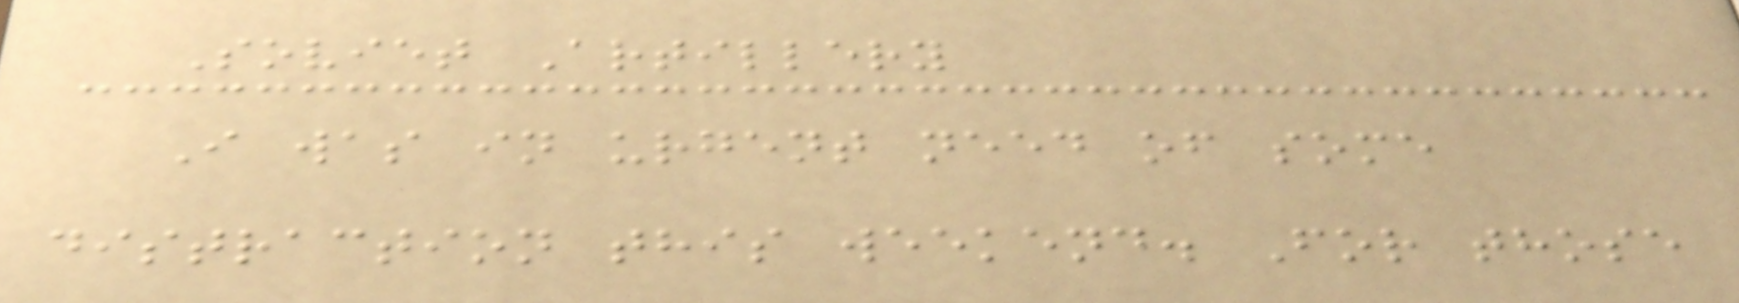Soviet Artillery
I was in urgent need of some
distraction this weekend. For those
